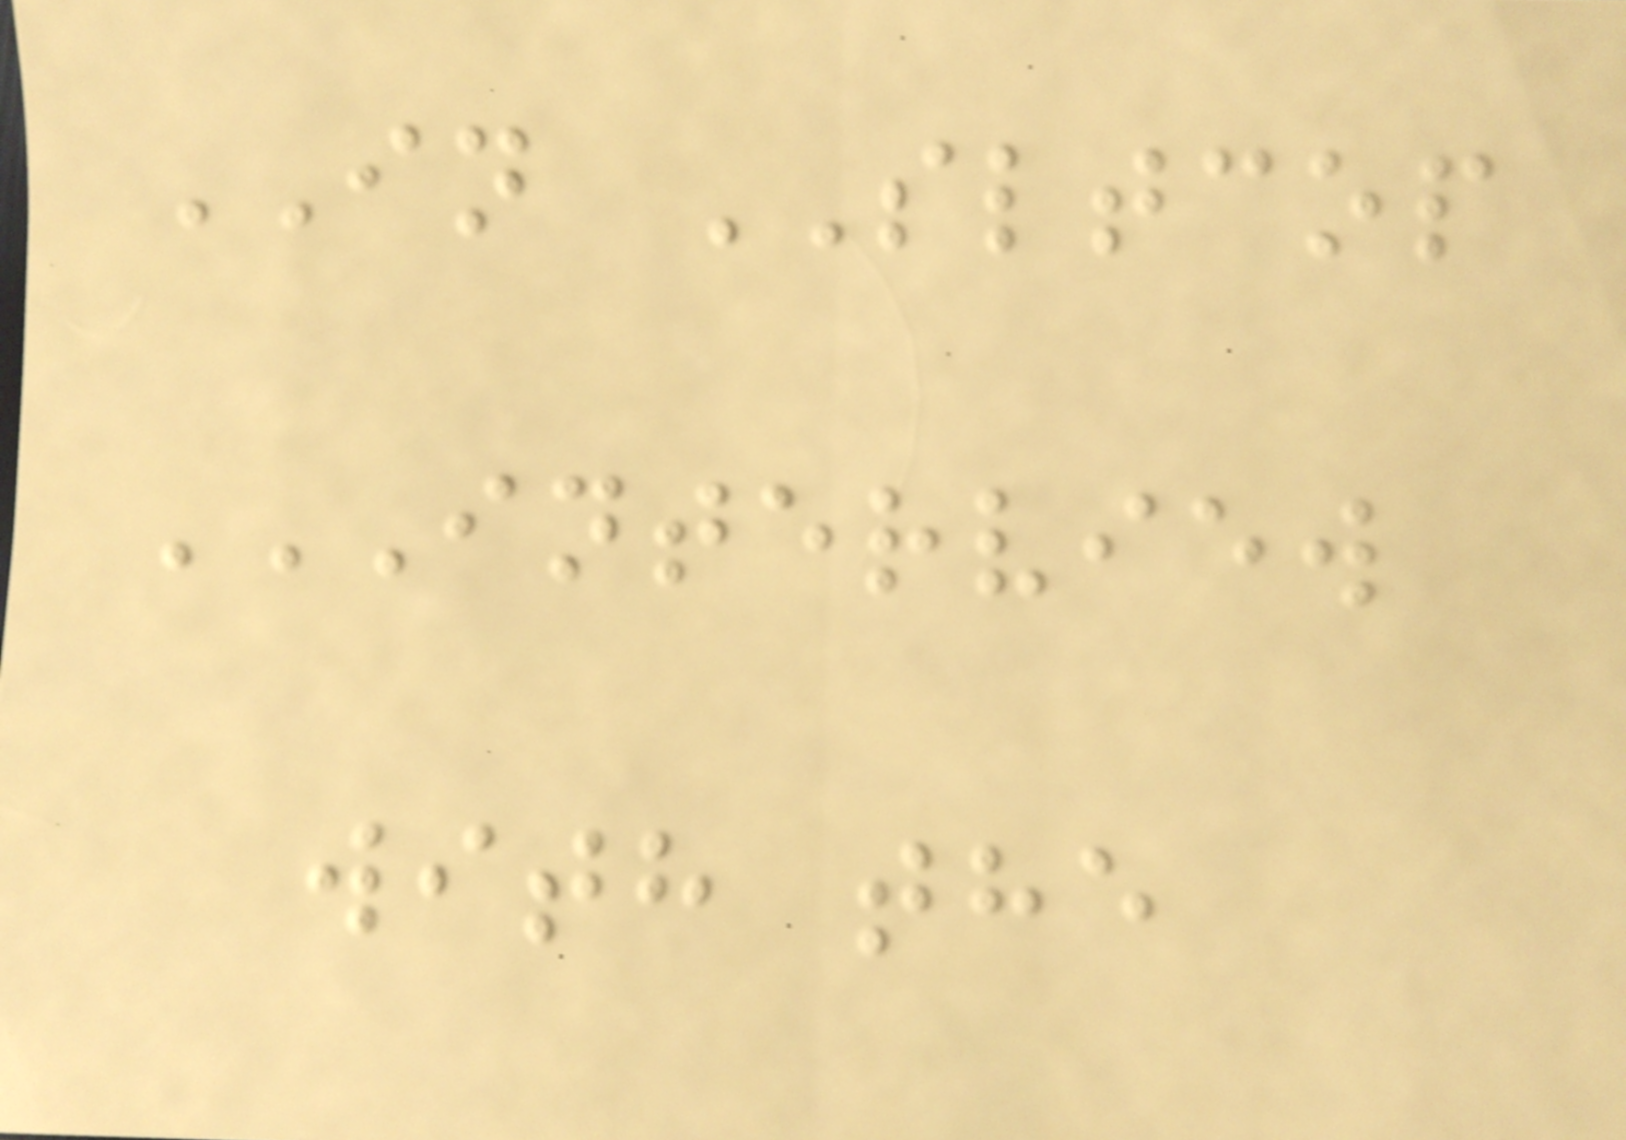IN SLTCOP
INTERVIEW
WITH THE
